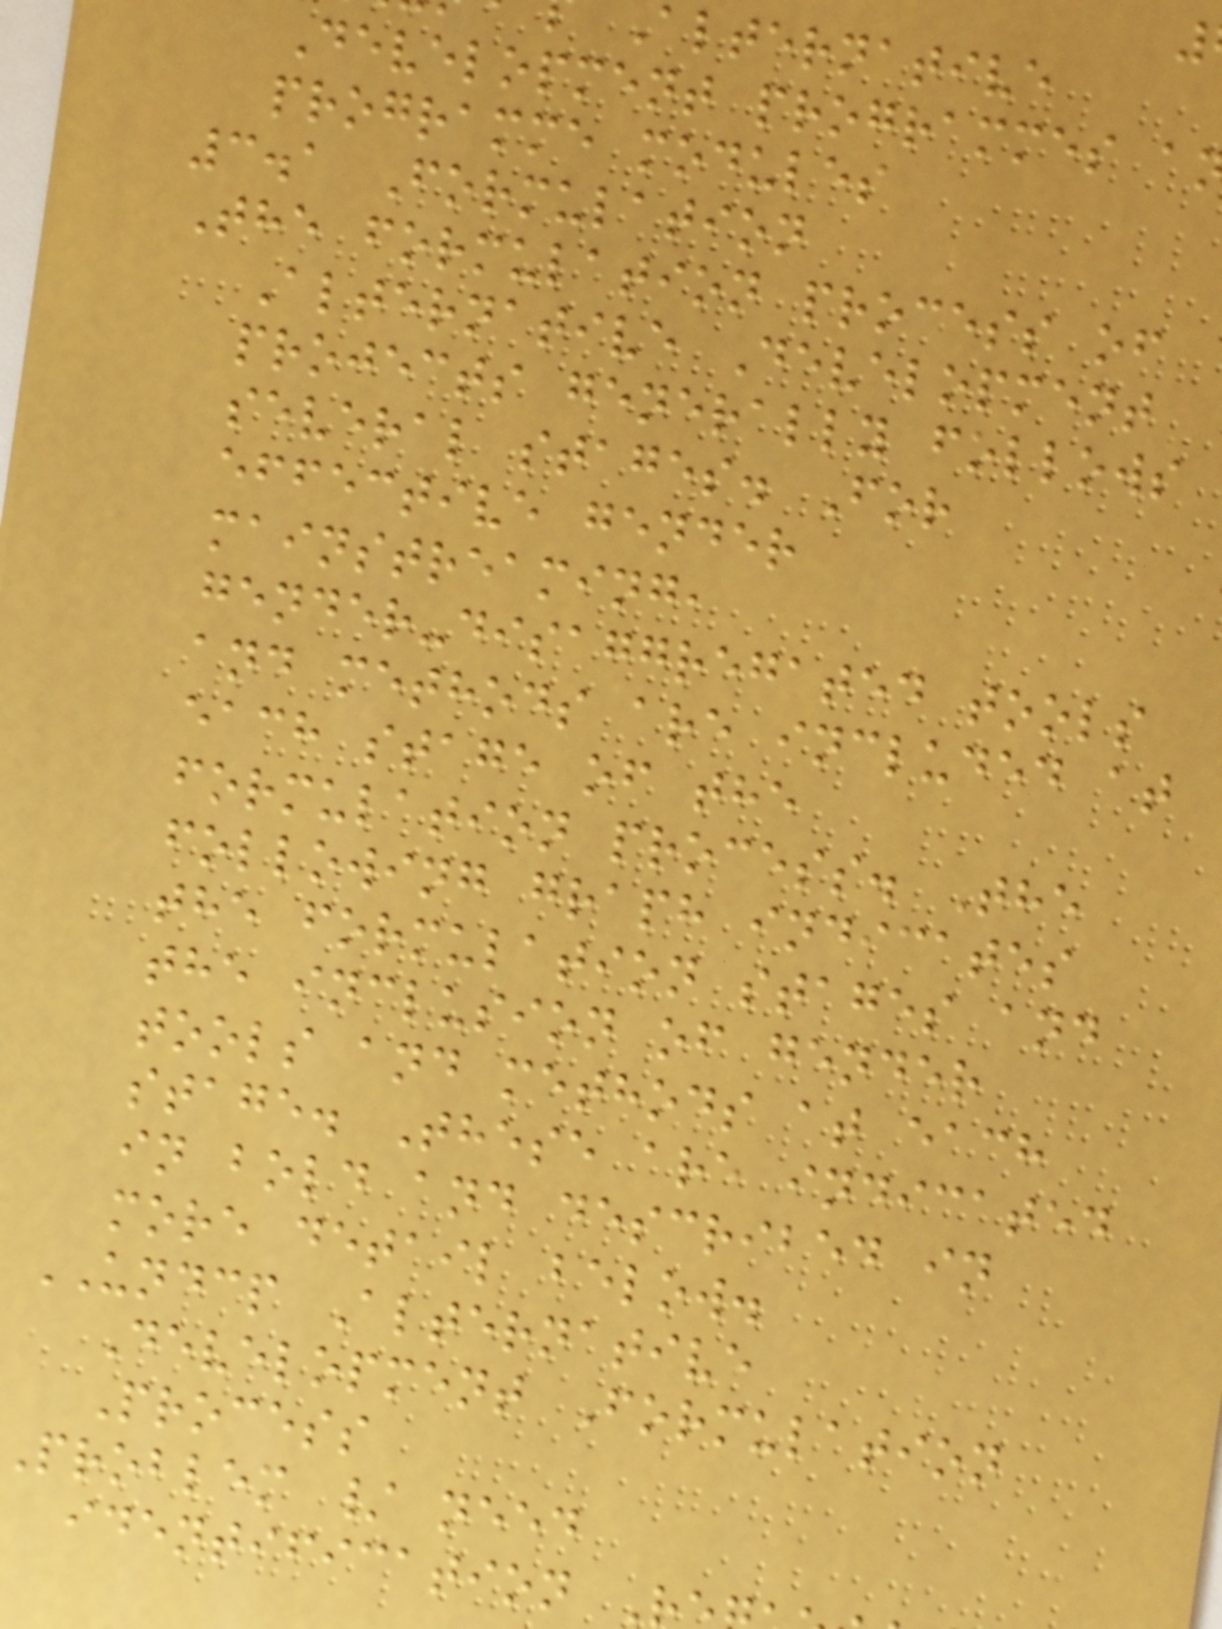alternative
Development programmes a
programme modules
3.1 Formulation
The formulation process of
Alternative Development
projects generally follows
several stages. For
effective gender
mainstreaming,
gender-disaggregated tools
and methods are included at
each stage of the
formulation process. The
following graph indicates
the formulation stages and
the inclusion of gender
tools and methods at each
stage. These are indicated
in bold and described in
more detail below.
UNDCP Alternative
Development Formulation
Process
problem / need
identification
